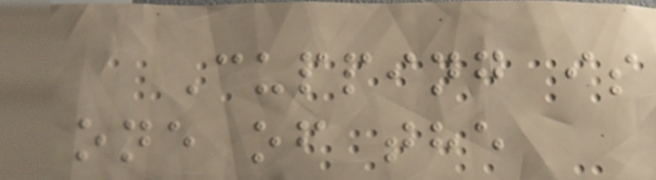Cupping is
one of the
